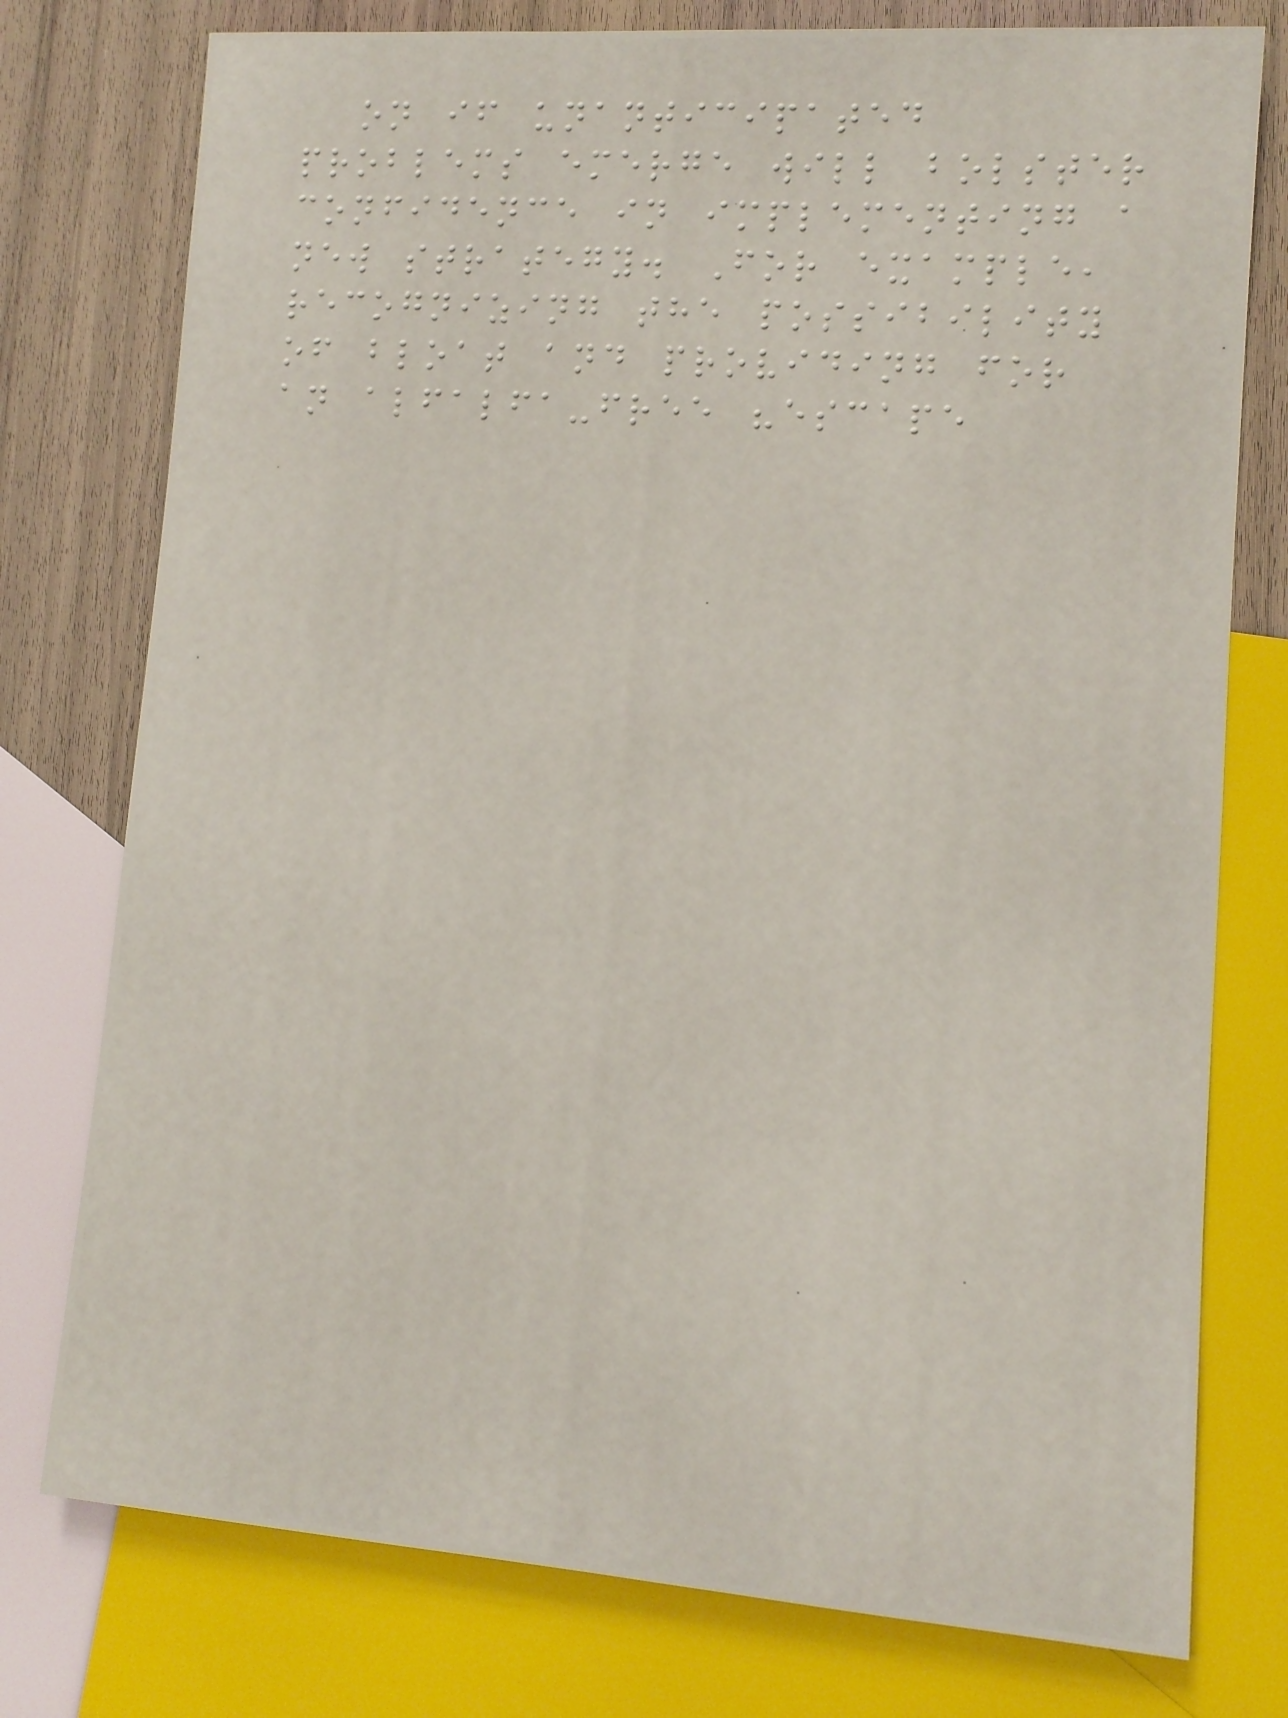on if unanticipated
problems emerge will bolster
confidence in implementing a
new strategy. For example,
recognizing the possibility
of bloat and providing for
an alfalfa-free "escape
